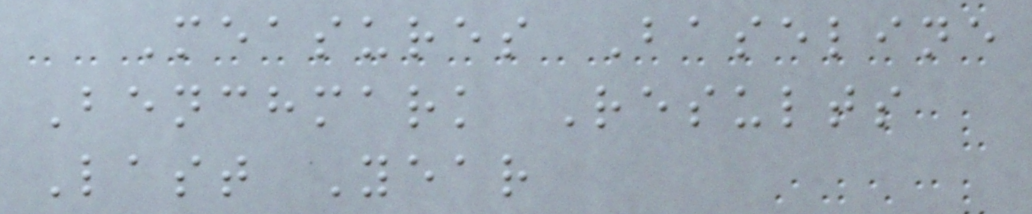Measures Baseline
Benchmark Results
Last Year
